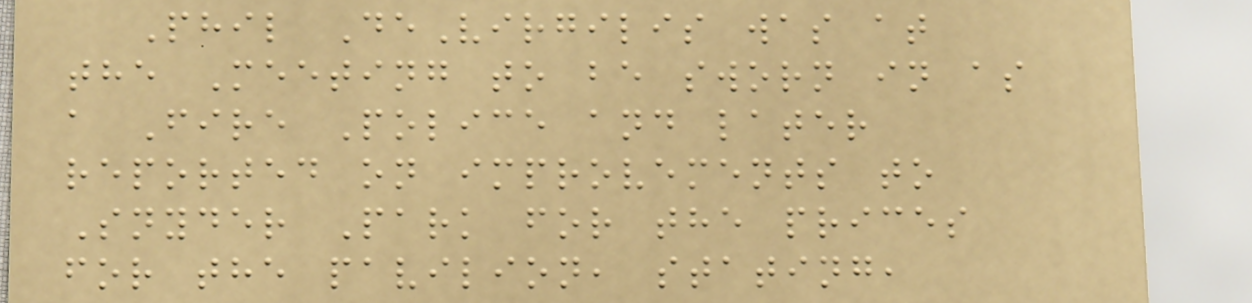Phil DeVirgilis was at
the Meeting to be sworn in as
a Fire Police and later
reported on improvements to
Snyder Park for the prices
for the pavilion, stating,
